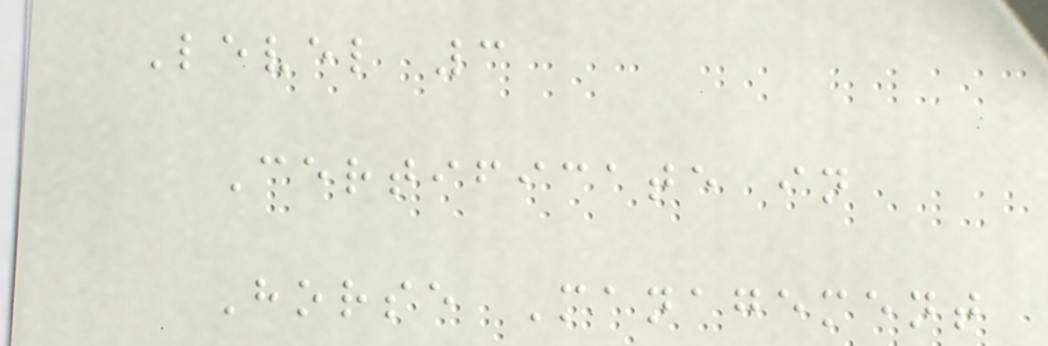Level 3
Certificate in
Horse Management
